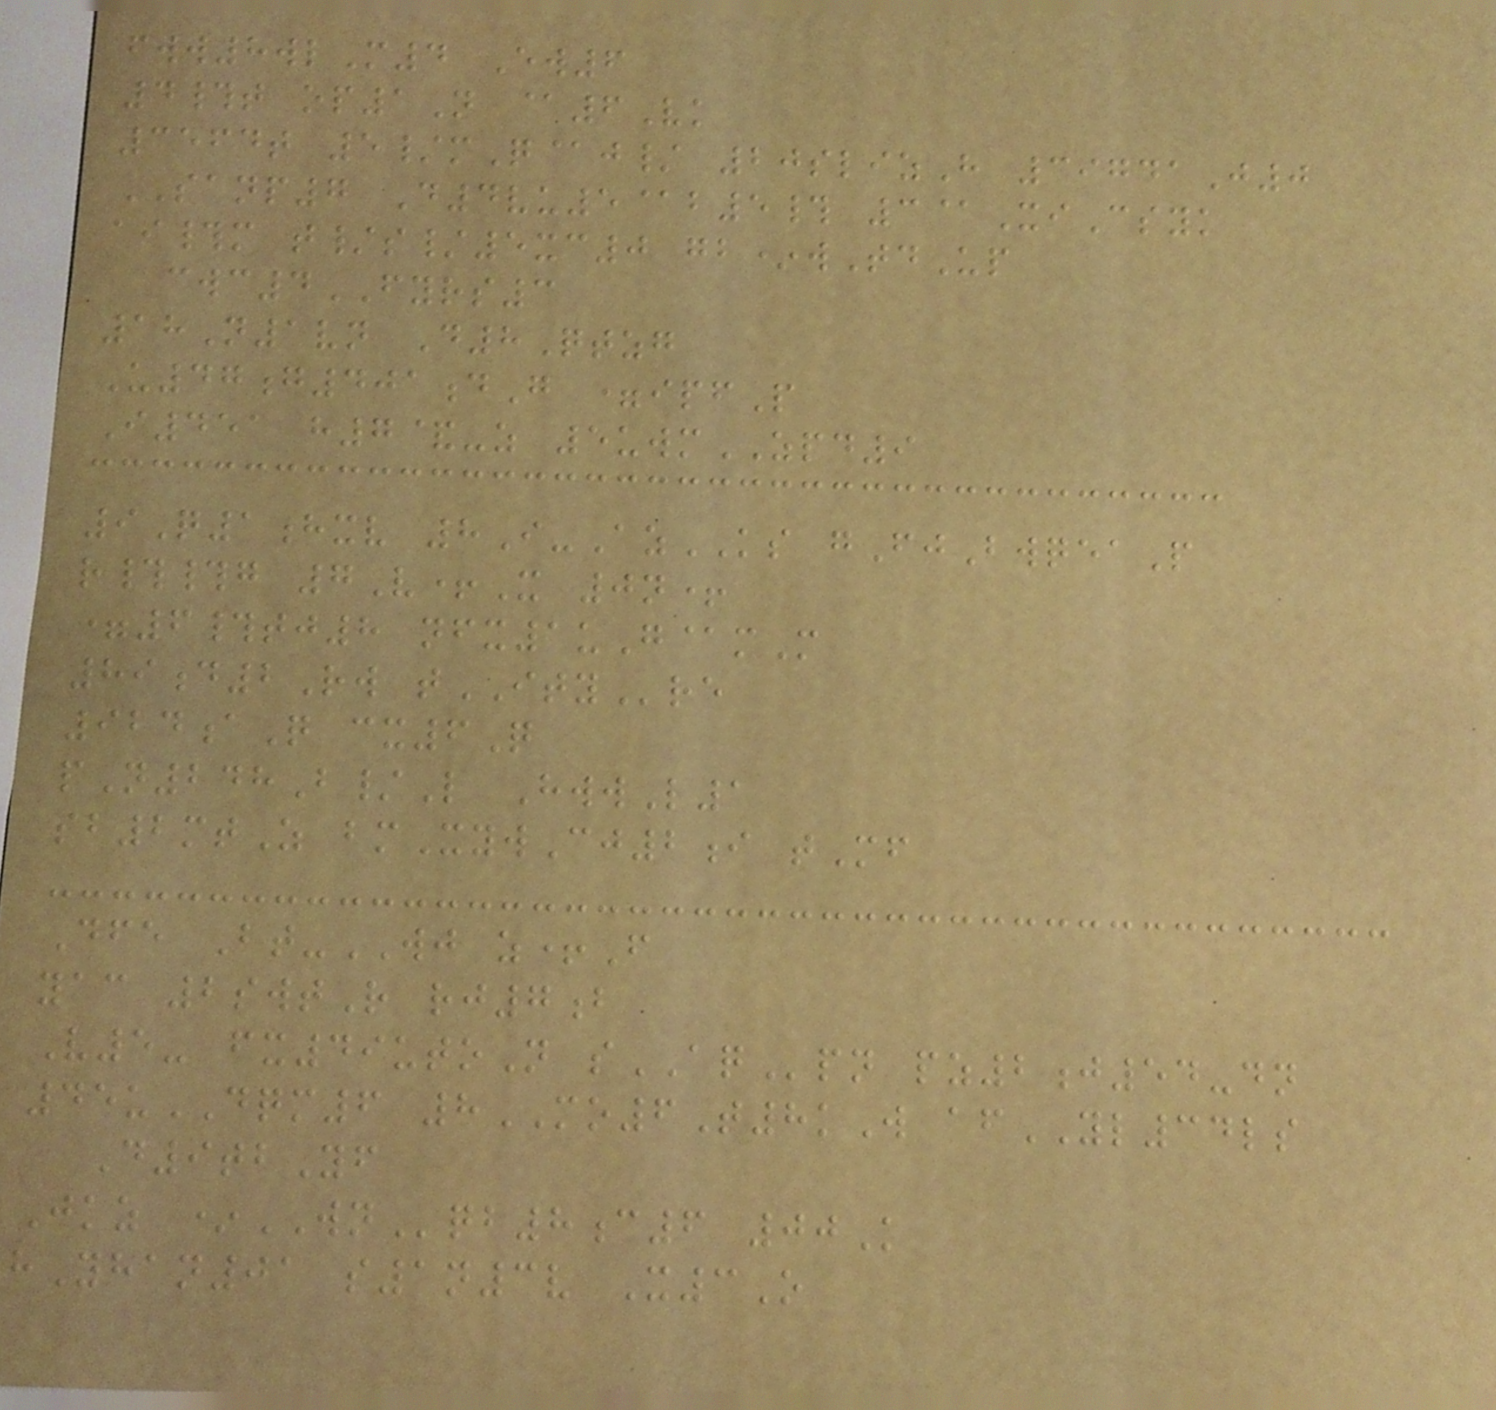fww8wlM4 Ew6
4#t op1N @6Vk
3564t 5/mQ@j/ 20slizH 39741J0
SANP7 D4vu5@b5# 3@XiCsyk
ai#m t/s/5xc0 gb*wTdUp
cwc4FYRS3
18N1vn D8Qtzg
U47g401dG =ipfP
I451 h7&-z 5uwmZPD9
9Q1hxv 8I-AzKS gFjBwqeaP
r##g 7V+X 0n+
=6#tj8 nfx1uG@mM
89d2Rw tITYre
924aQ cx6Q
pN248B/L HwwL1
sb2mtZ bmXywCj2i tMf
Dfe Bt-WJ z+F
yac 2swtR rj7b
V5- fx49utoN sAQpn pz2j54-dn
45uDQM6 8MO6T8kW afYL34ls
D9tbYf
Jkz *WNqb8c6 00K
hYhan01 s1n3v X3O
